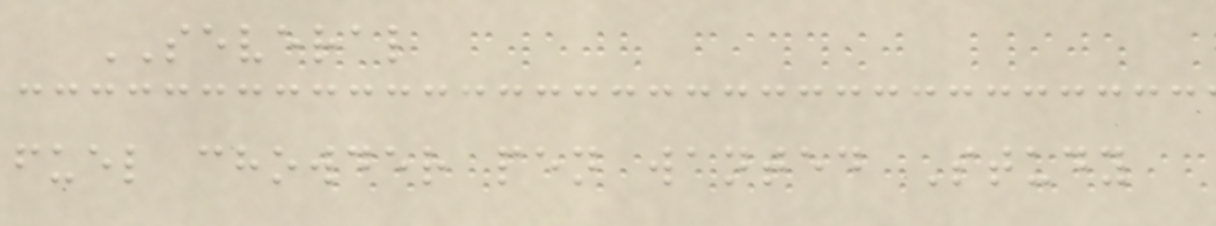SEVERAL
fuel chowder pen wanted Study
